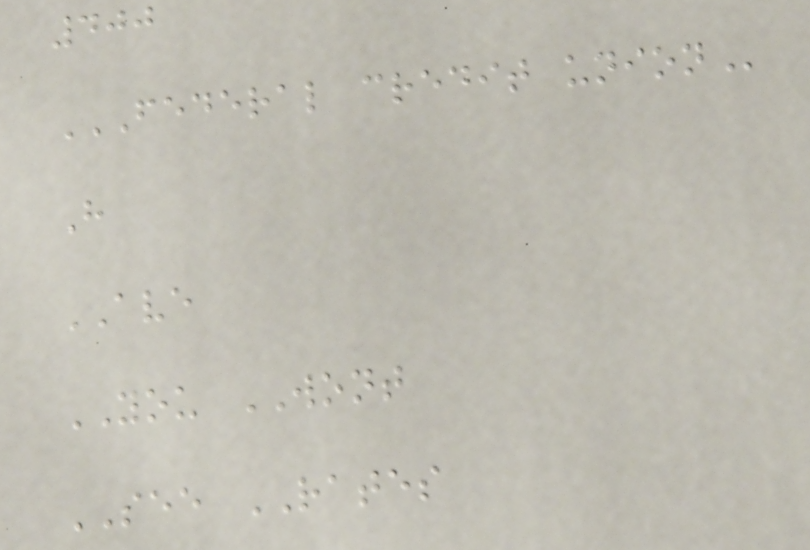400
FEDERAL CREDIT UNION
H
AVE
YOU WONT
SEE RATES
